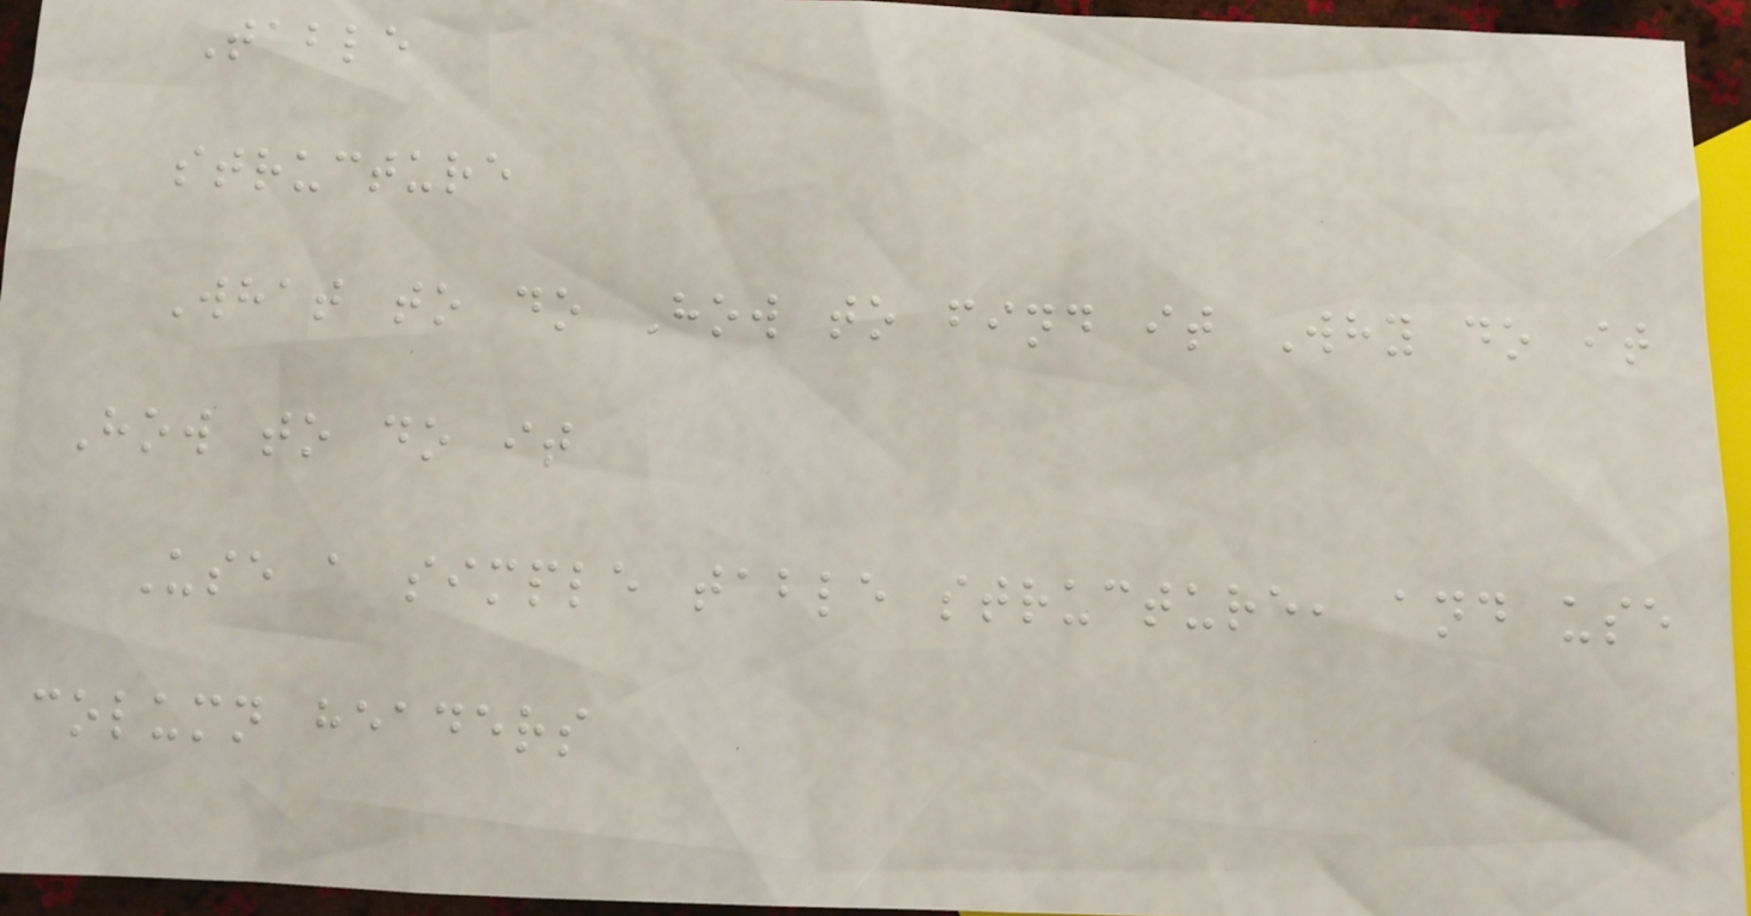Table
structure
What to do How to find it Why do it
How to do it
Use a simple table structure, and use
column headers
